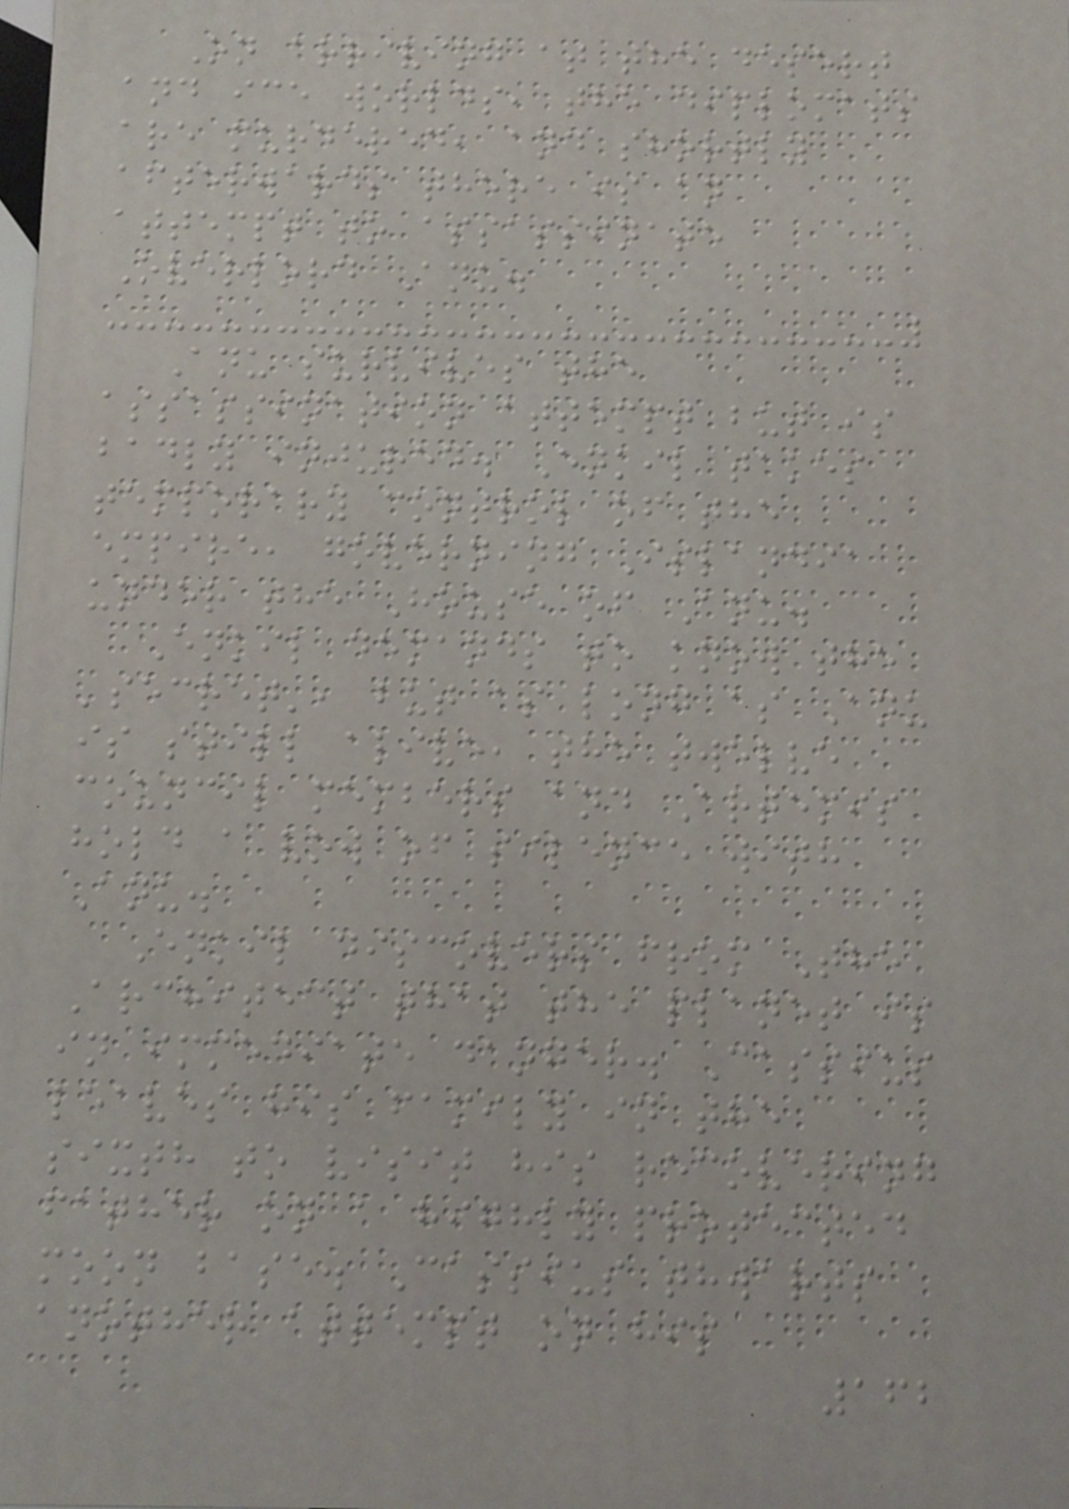On arriving at the desert
and ice worlds, the diplomats
are murdered, and shortly
afterwards there is an
attempt to assassinate
Overlord Anu.
Anu survives the
assassination attempt but is
badly injured. Enkil takes
temporary control of the
empire, governing Islandia
under the House of Anu.
Enkil demands to know the
'secret', but as long as Anu
is still alive, the twelve
council members and Artemis
hold a vow of silence with
Anu.
Enkil discovers from The
Architect that the planet is
in immediate danger. Cassius
leaves his family in the
sixth to visit his recovering
father on a highly protected
moon base. Cassius thwarts
another attempt on his
162
